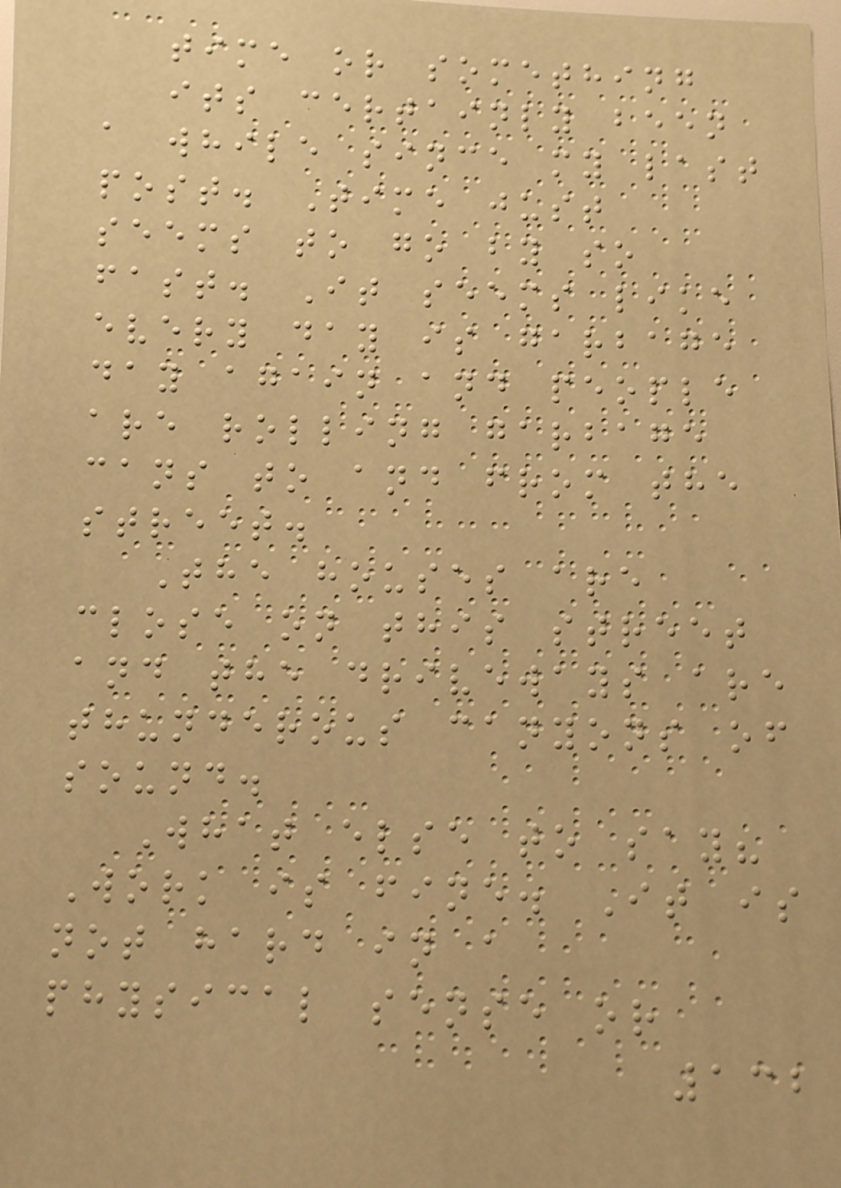time or something
its certainly been
a while since my last
post. Time just
seems to go by so
fast. It seems like
every day is garbage
day again and people
are rolling garbage
cans to and from the
street.
The houses are
close on this street
and the driveways are
thunderous canyons of
sound.
What else to say?
Work is fine. It is
not hard in a
physical sense or
132
